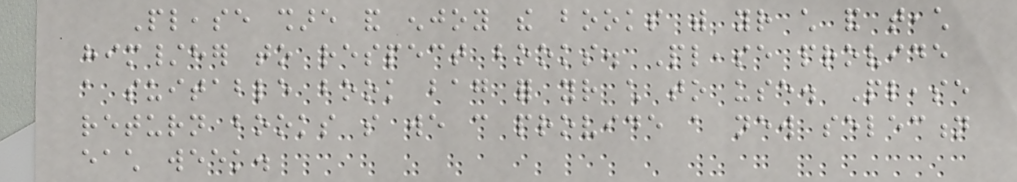Please share and enjoy the books with your child and teach
him/her to respect books. Please provide
a suitable book bag for your child to use. Please
return books so we can provide a new selection
each week.
